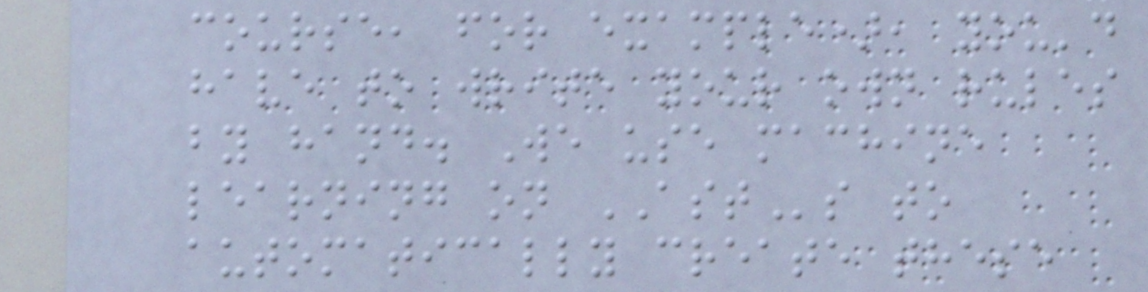course, for example), you'd
have to write your own rules
by hand. We use machine
learning on ASTs to
automatically create these
